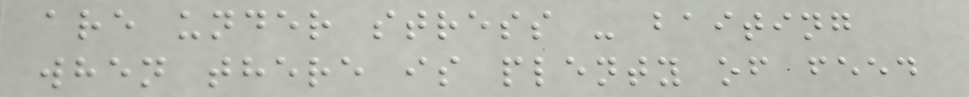are under stress - baiting
when there is plenty of feed
